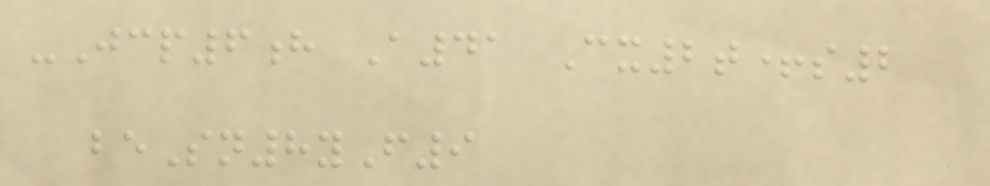-Jcp6h A41 Cx2t+s2
beSn8yF9
